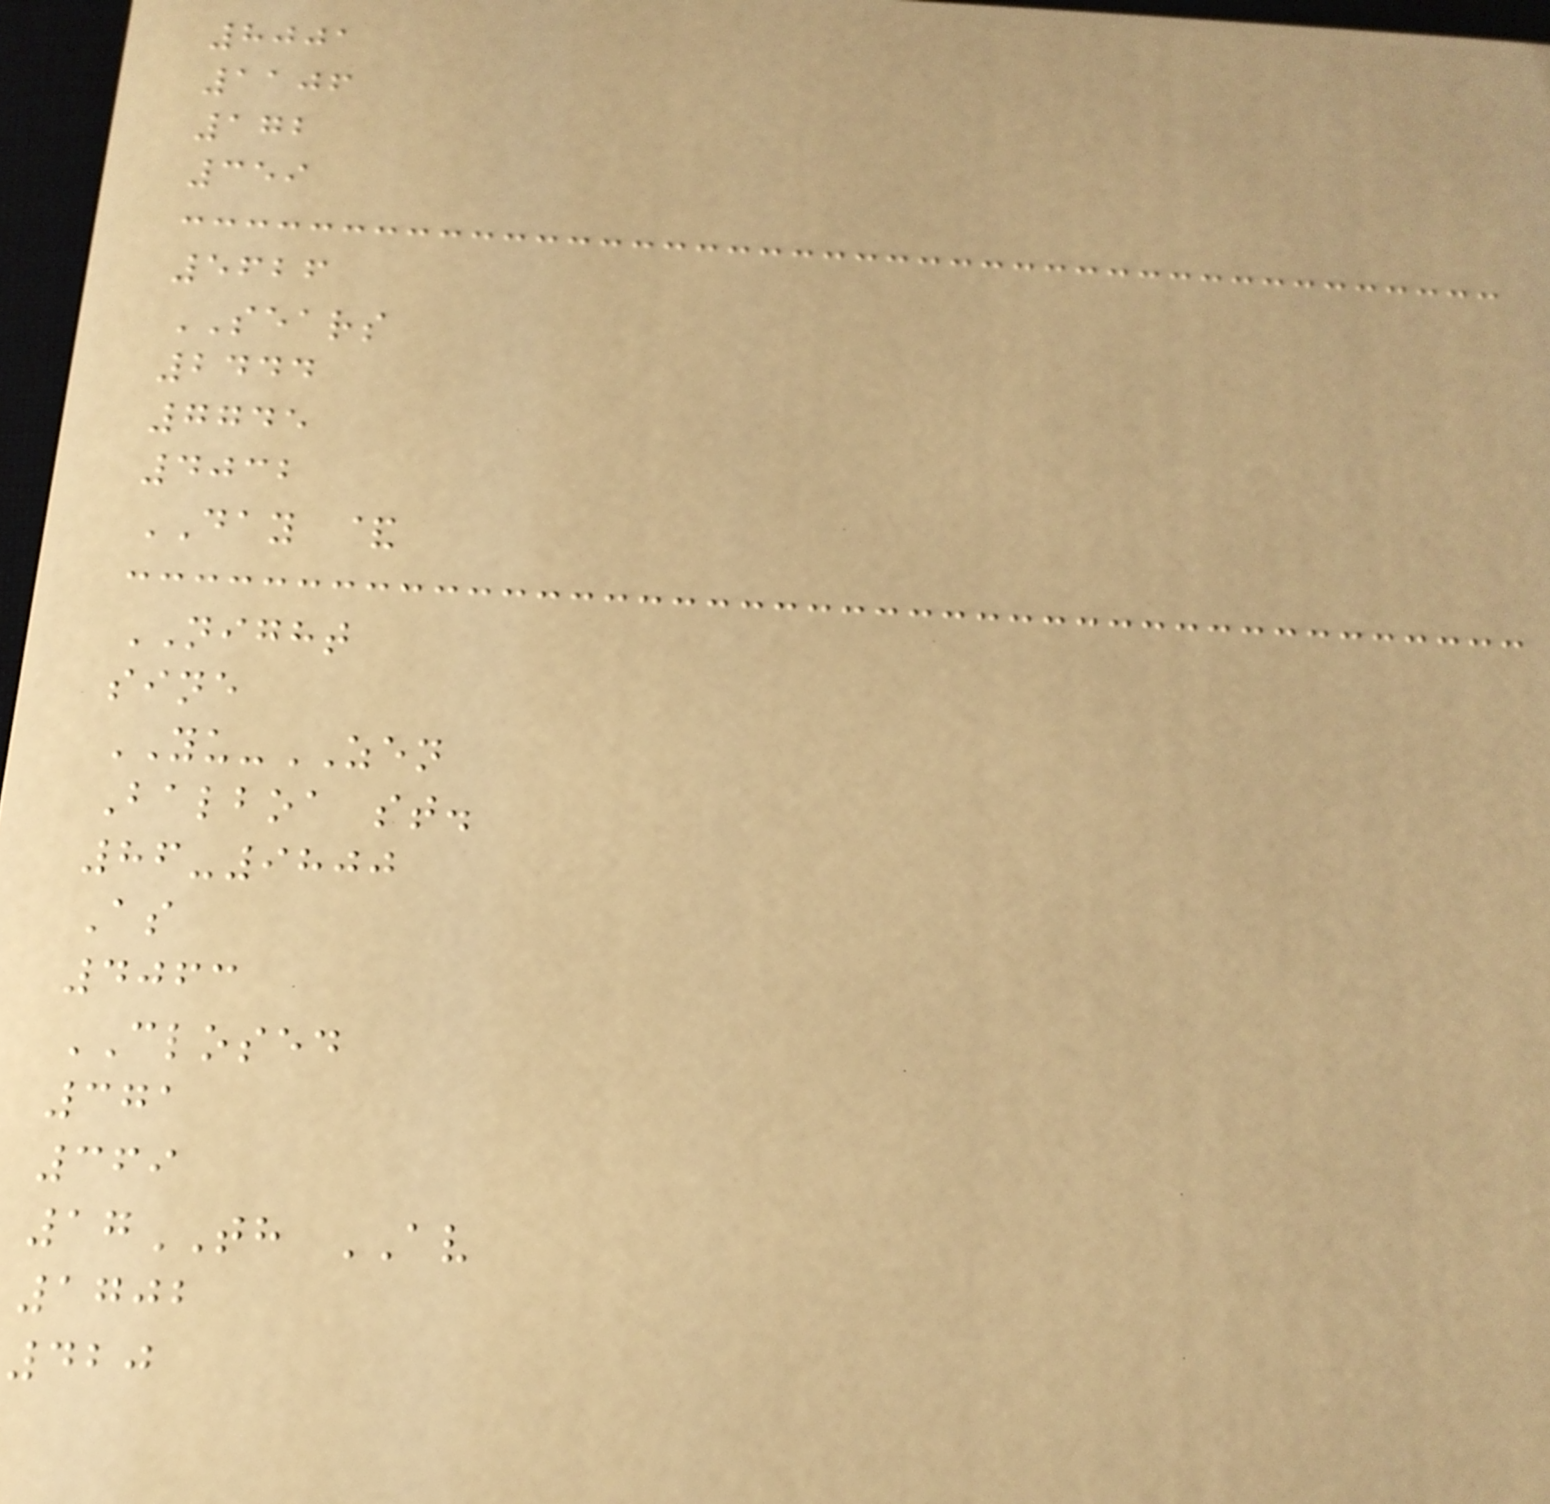8001
1106
172
359
5626
SEARS
2444
7745
4032
DAY &
NIGHT
sine
YU-ZEN
Balboa st.
86-9800
As
4063
CLOSED
371
369
17TH AV
1702
420
